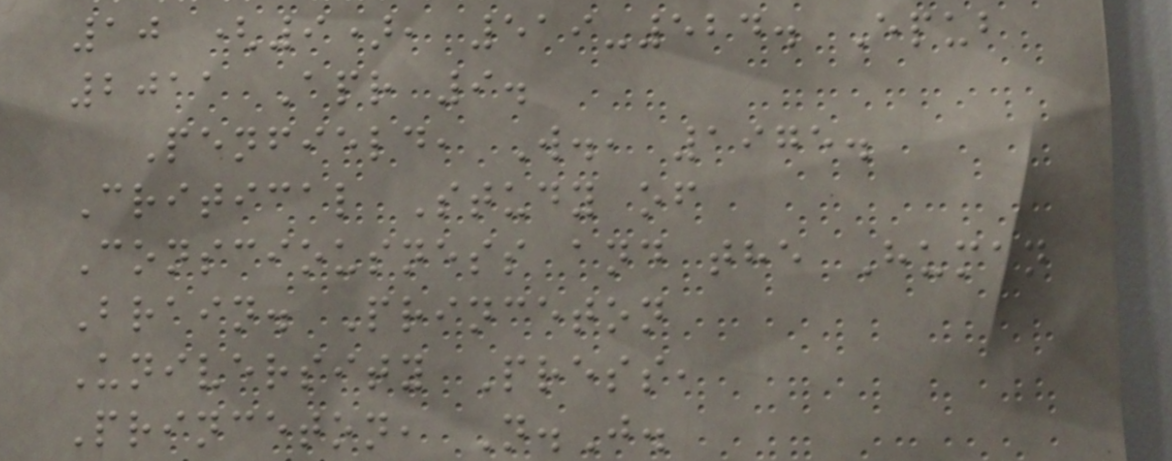10 (9), 519-524. Epub
2011 Apr 9.
Penfield, W., 1975.
Critical Study of
Consciousness and the Human
Brain. Princeton
University Press,
Princeton, N.J.
